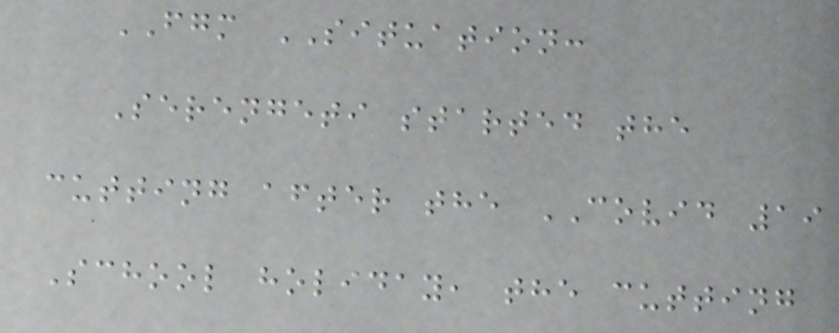FGM SITUATION:
Serengeti started the
cutting after the COVID 19
School holiday, the cutting
